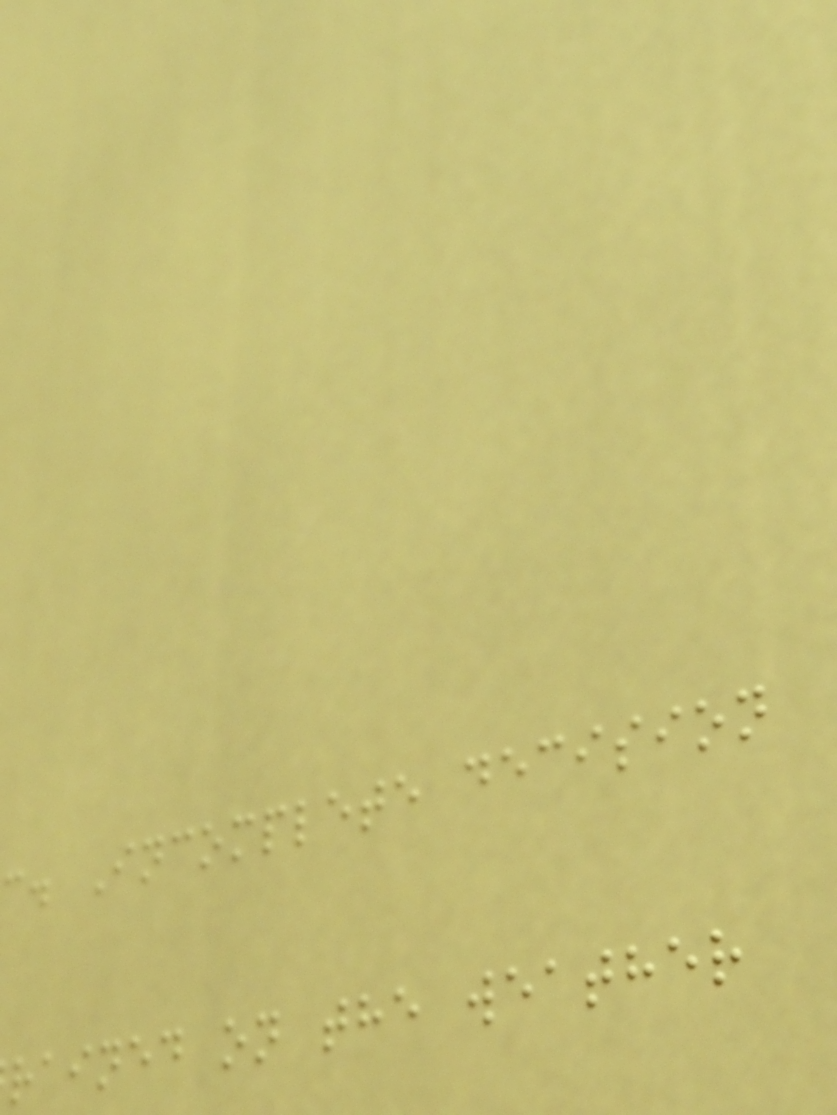c. Incomplete decision
rained on the weather
